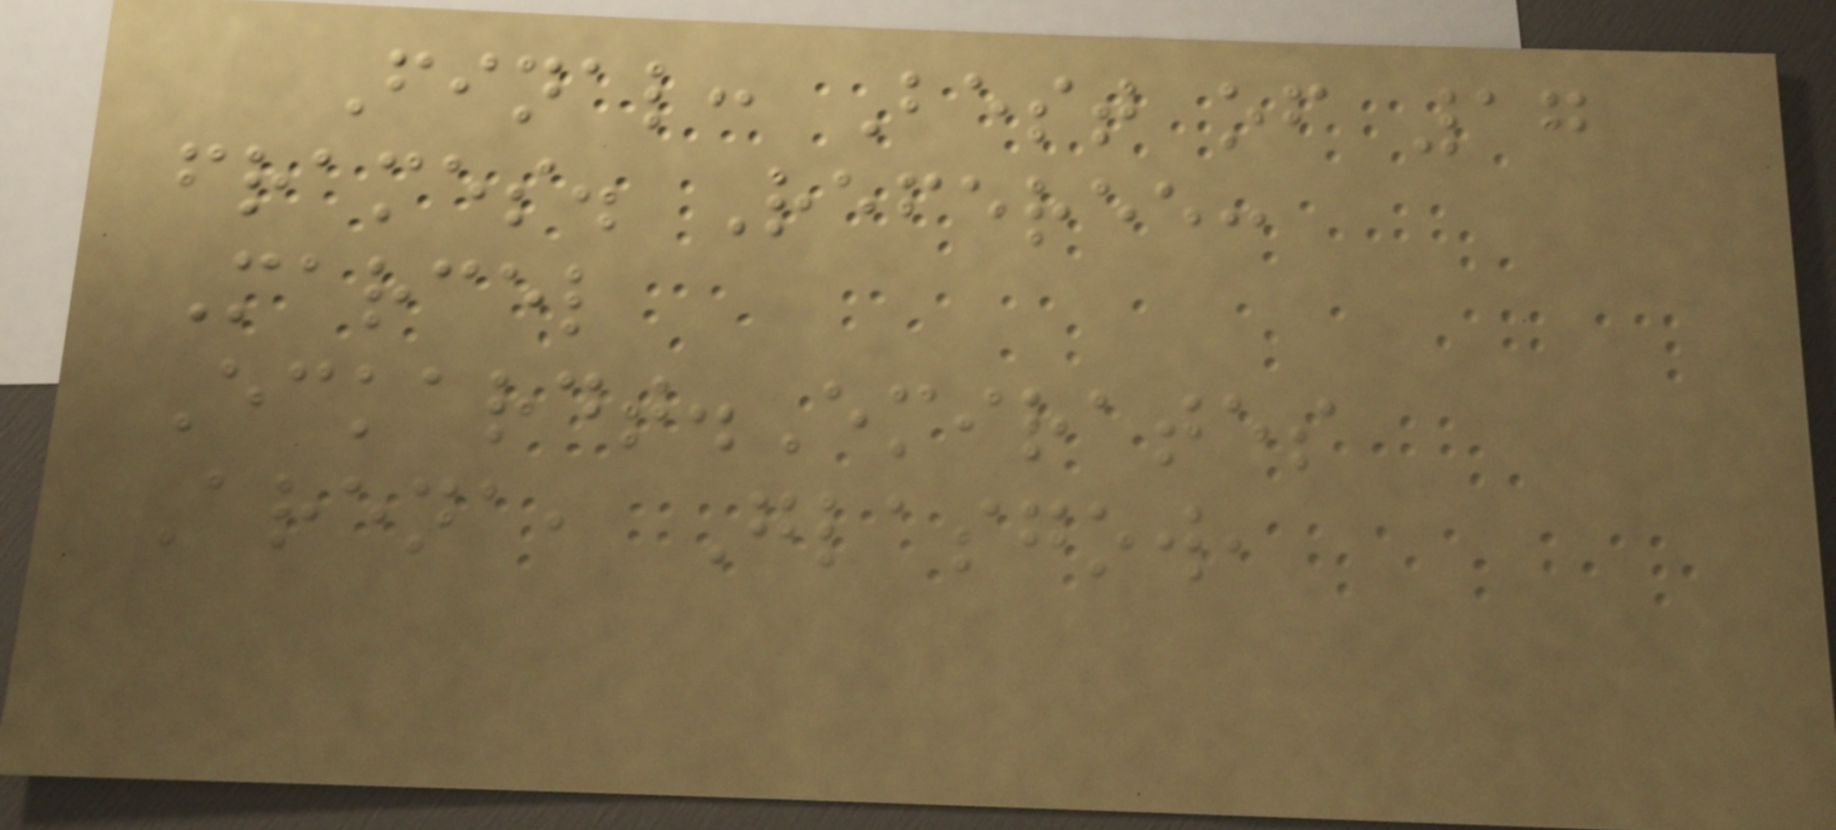Final: Best of 17
frames. Referee:
Marcel
Eckardt.Emirates
Arena, Glasgow,
